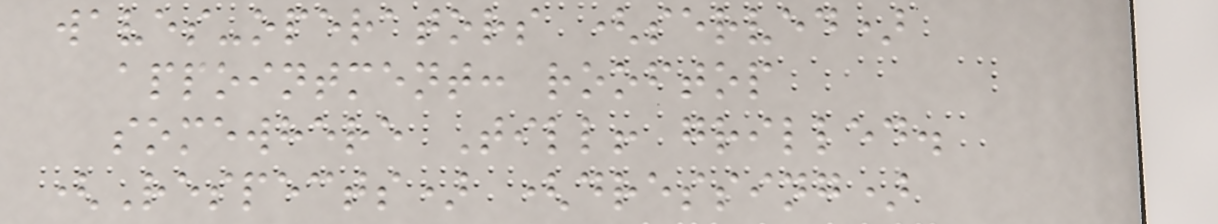waves-operators (served)
appointment: rooftop
somewhere Till! grilled.
(Respects) (dressing)
